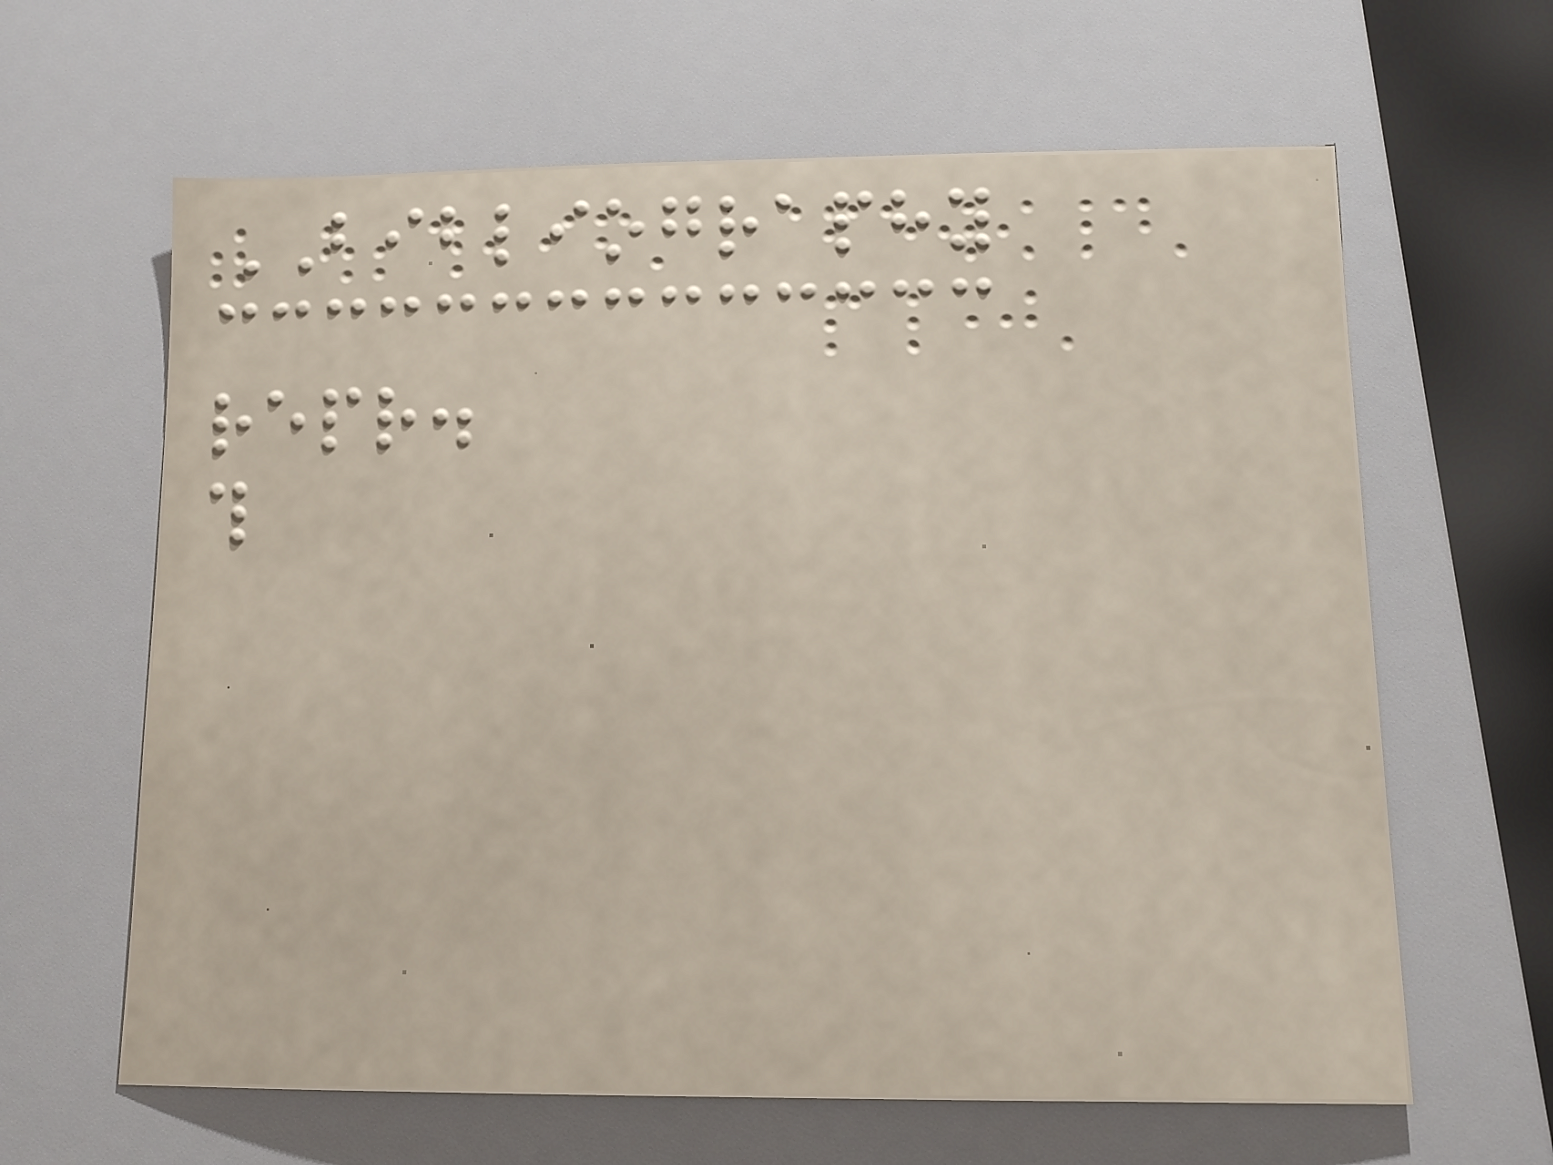BIBLIOGRAPHY
repr.
this
